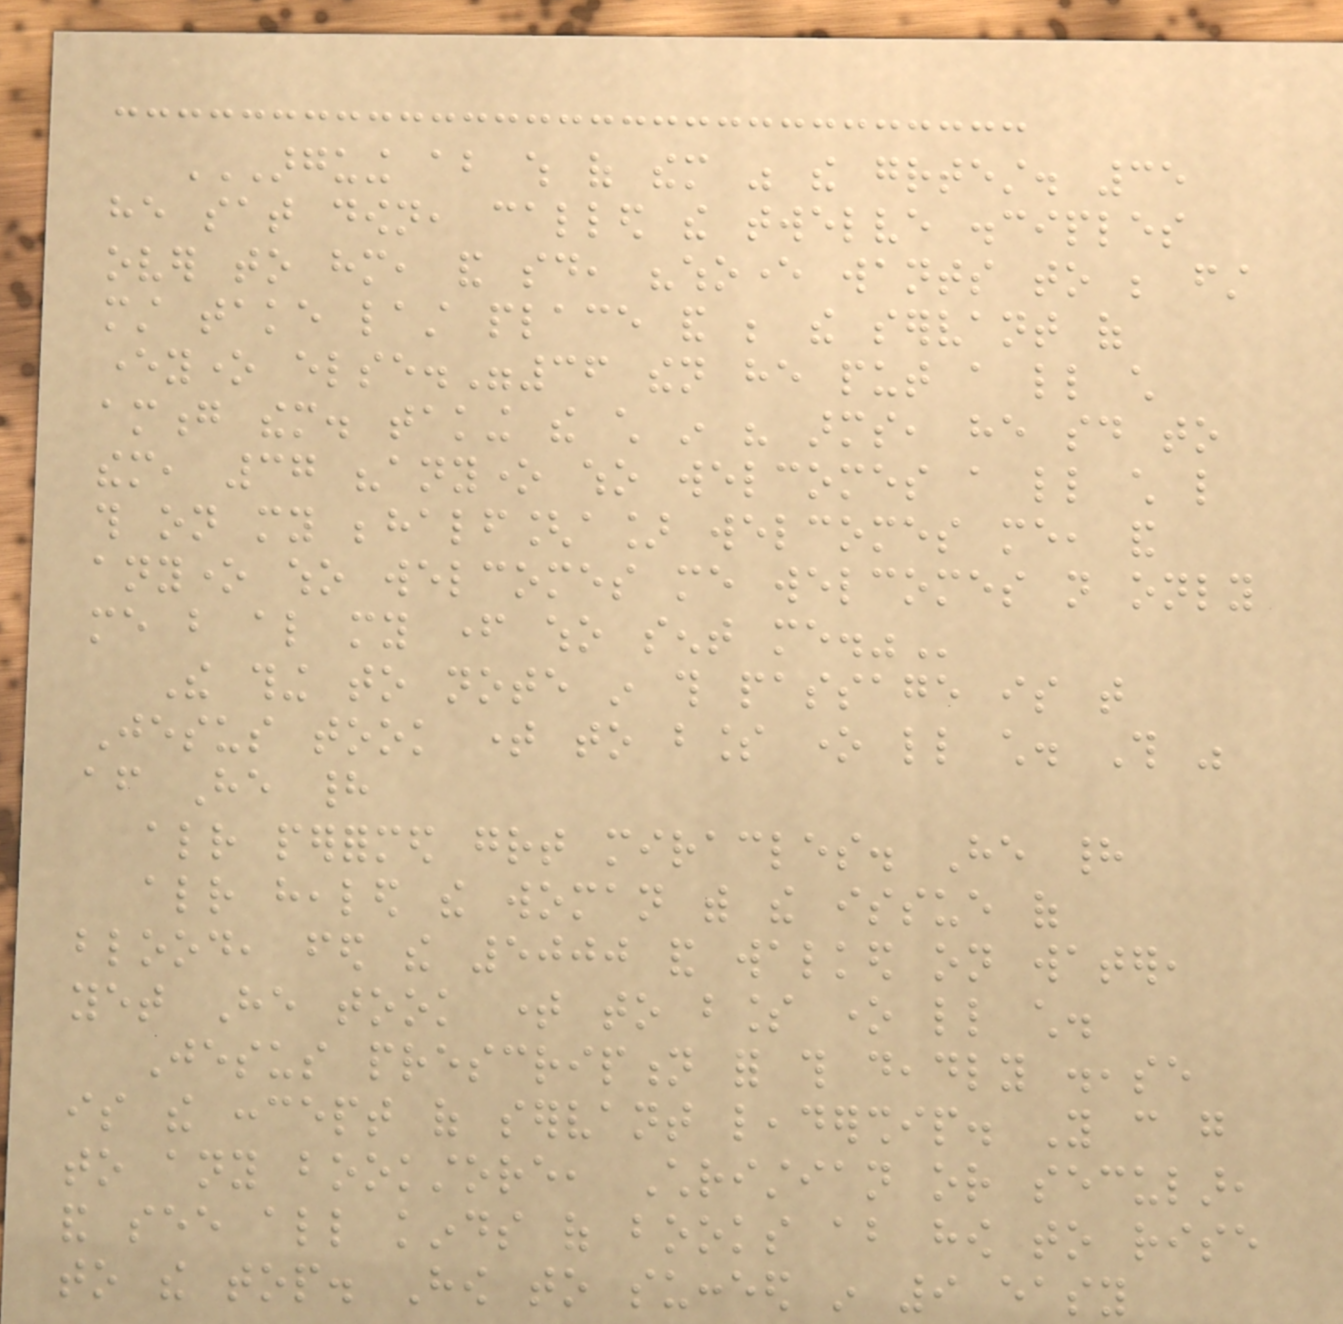ARGUING ABOUT WHICH OF THEM WAS THE GREATEST. 35
HE SAT DOWN, CALLED THE TWELVE DISCIPLES
OVER TO HIM, AND SAID, "WHOEVER WANTS TO BE FIRST
MUST TAKE LAST PLACE AND BE THE SERVANT OF
EVERYONE ELSE."36 THEN HE PUT A LITTLE CHILD
AMONG THEM. TAKING THE CHILD IN HIS ARMS, HE SAID TO
THEM, 37 "ANYONE WHO WELCOMES A LITTLE CHILD LIKE
THIS ON MY BEHALF[A] WELCOMES ME, AND
ANYONE WHO WELCOMES ME WELCOMES NOT ONLY
ME BUT ALSO MY FATHER WHO SENT ME."
The thing to note in this passage is that
Jesus took time to bless one little child. This was
after He had
already performed great miracles. He had
already healed the woman with the issue of
blood, fed the 5000 and walked on water,
yet He took time to bless one little child.
Jesus prescription for this deadly disease
is the concept of servant leadership. You can go
to any bookstore, Christian or secular,
and see all kinds of books about how to rise
to the top. How to succeed in 9 easy
